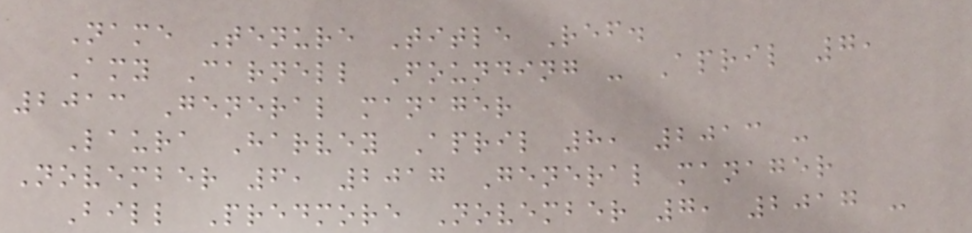Name Tenure Title Ref.
Amy Carnell Founding - April 7,
2013 General manager
Laura Harvey April 8, 2013 -
November 6, 2017 General manager
Bill Predmore November 7, 2017 -
